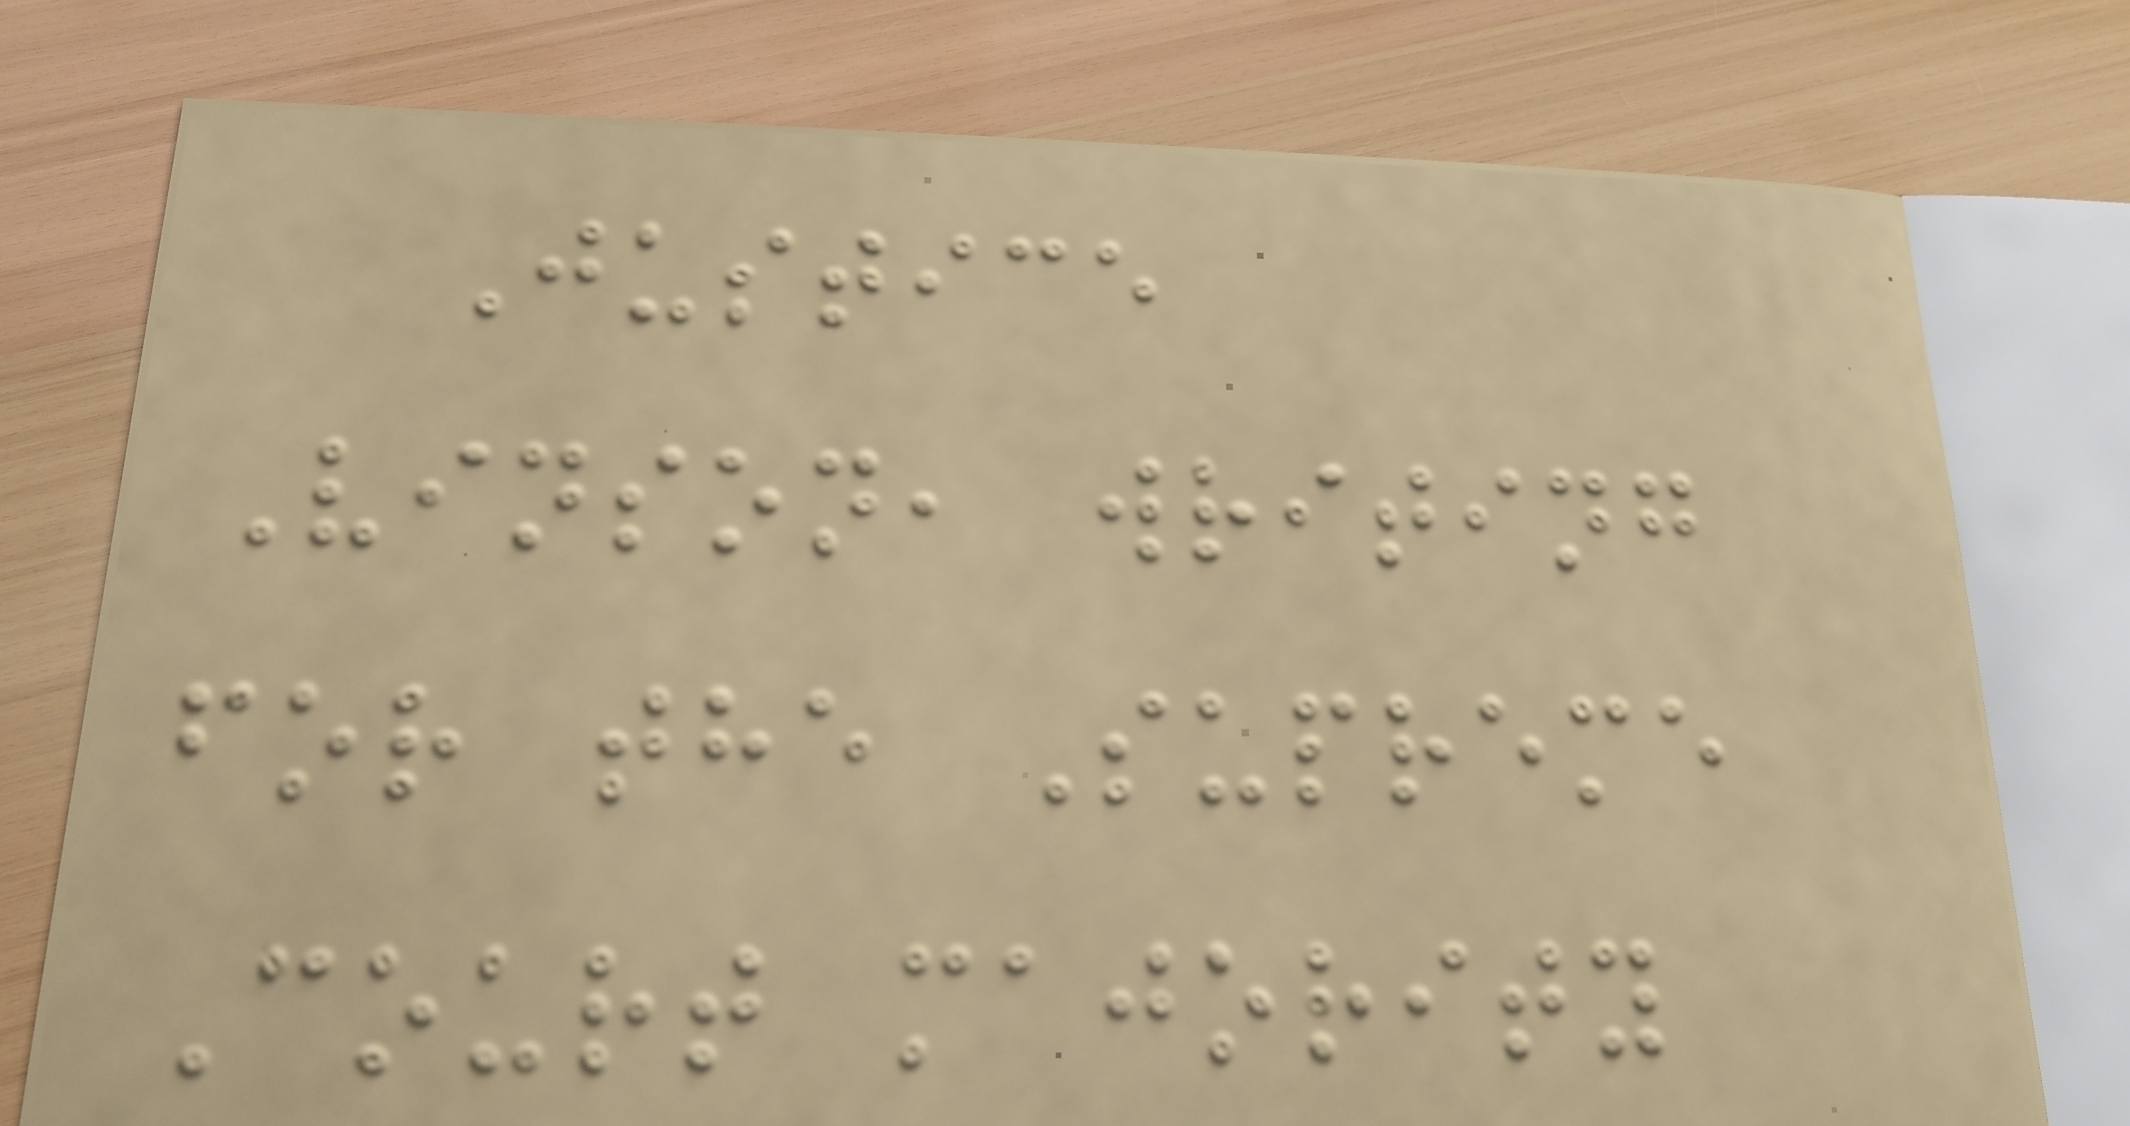Justice
Vinson, writing
for the Supreme
Court majority
